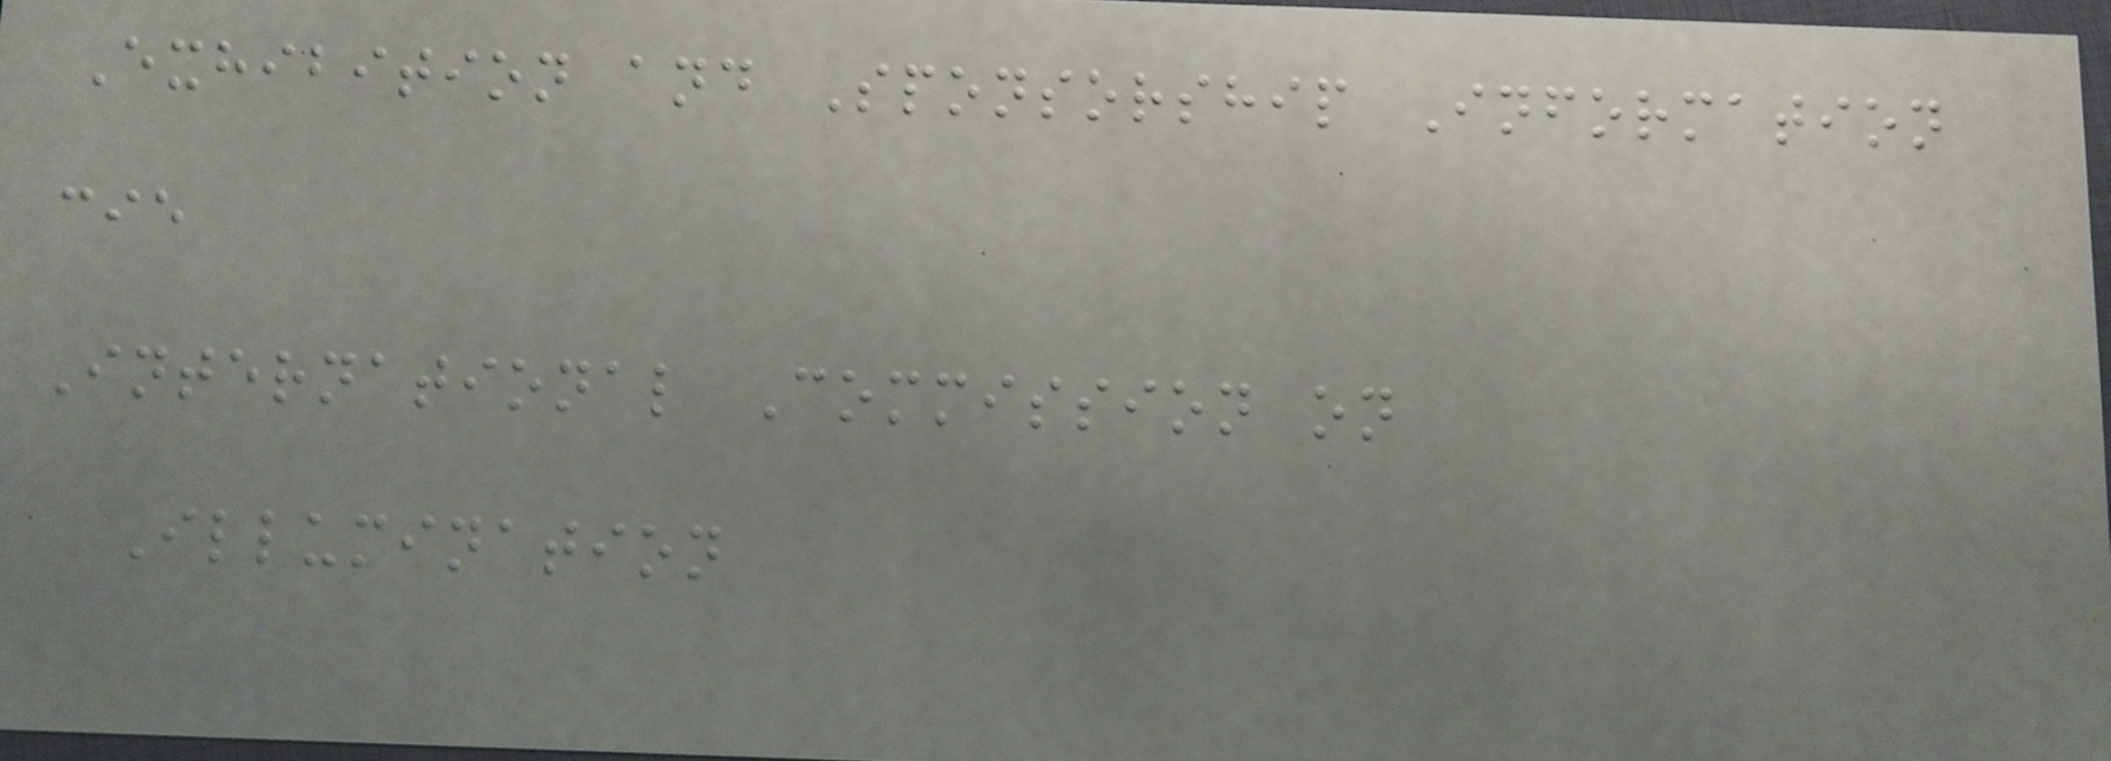Exhibition and Sponsorship Information
cie
International Commission on
Illumination
